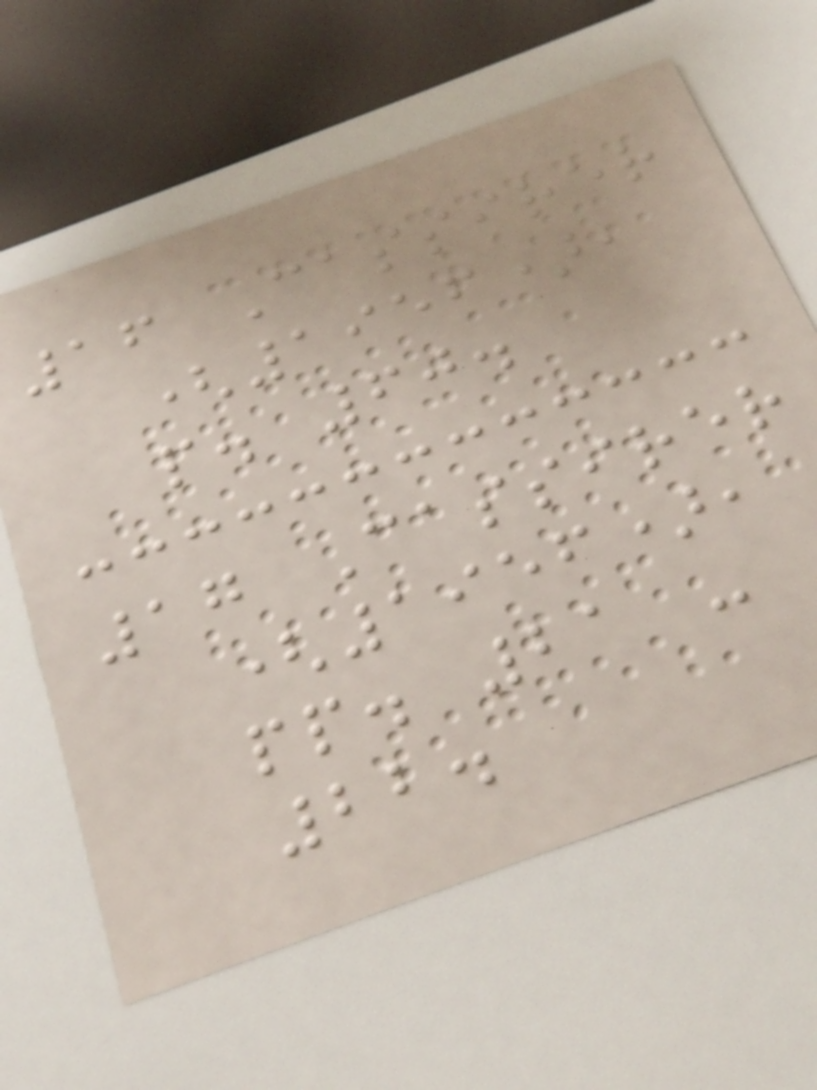16 Cassirer
(1956),
p. 60.
17 Cassirer
(1956),
pp. 21 -
22.
